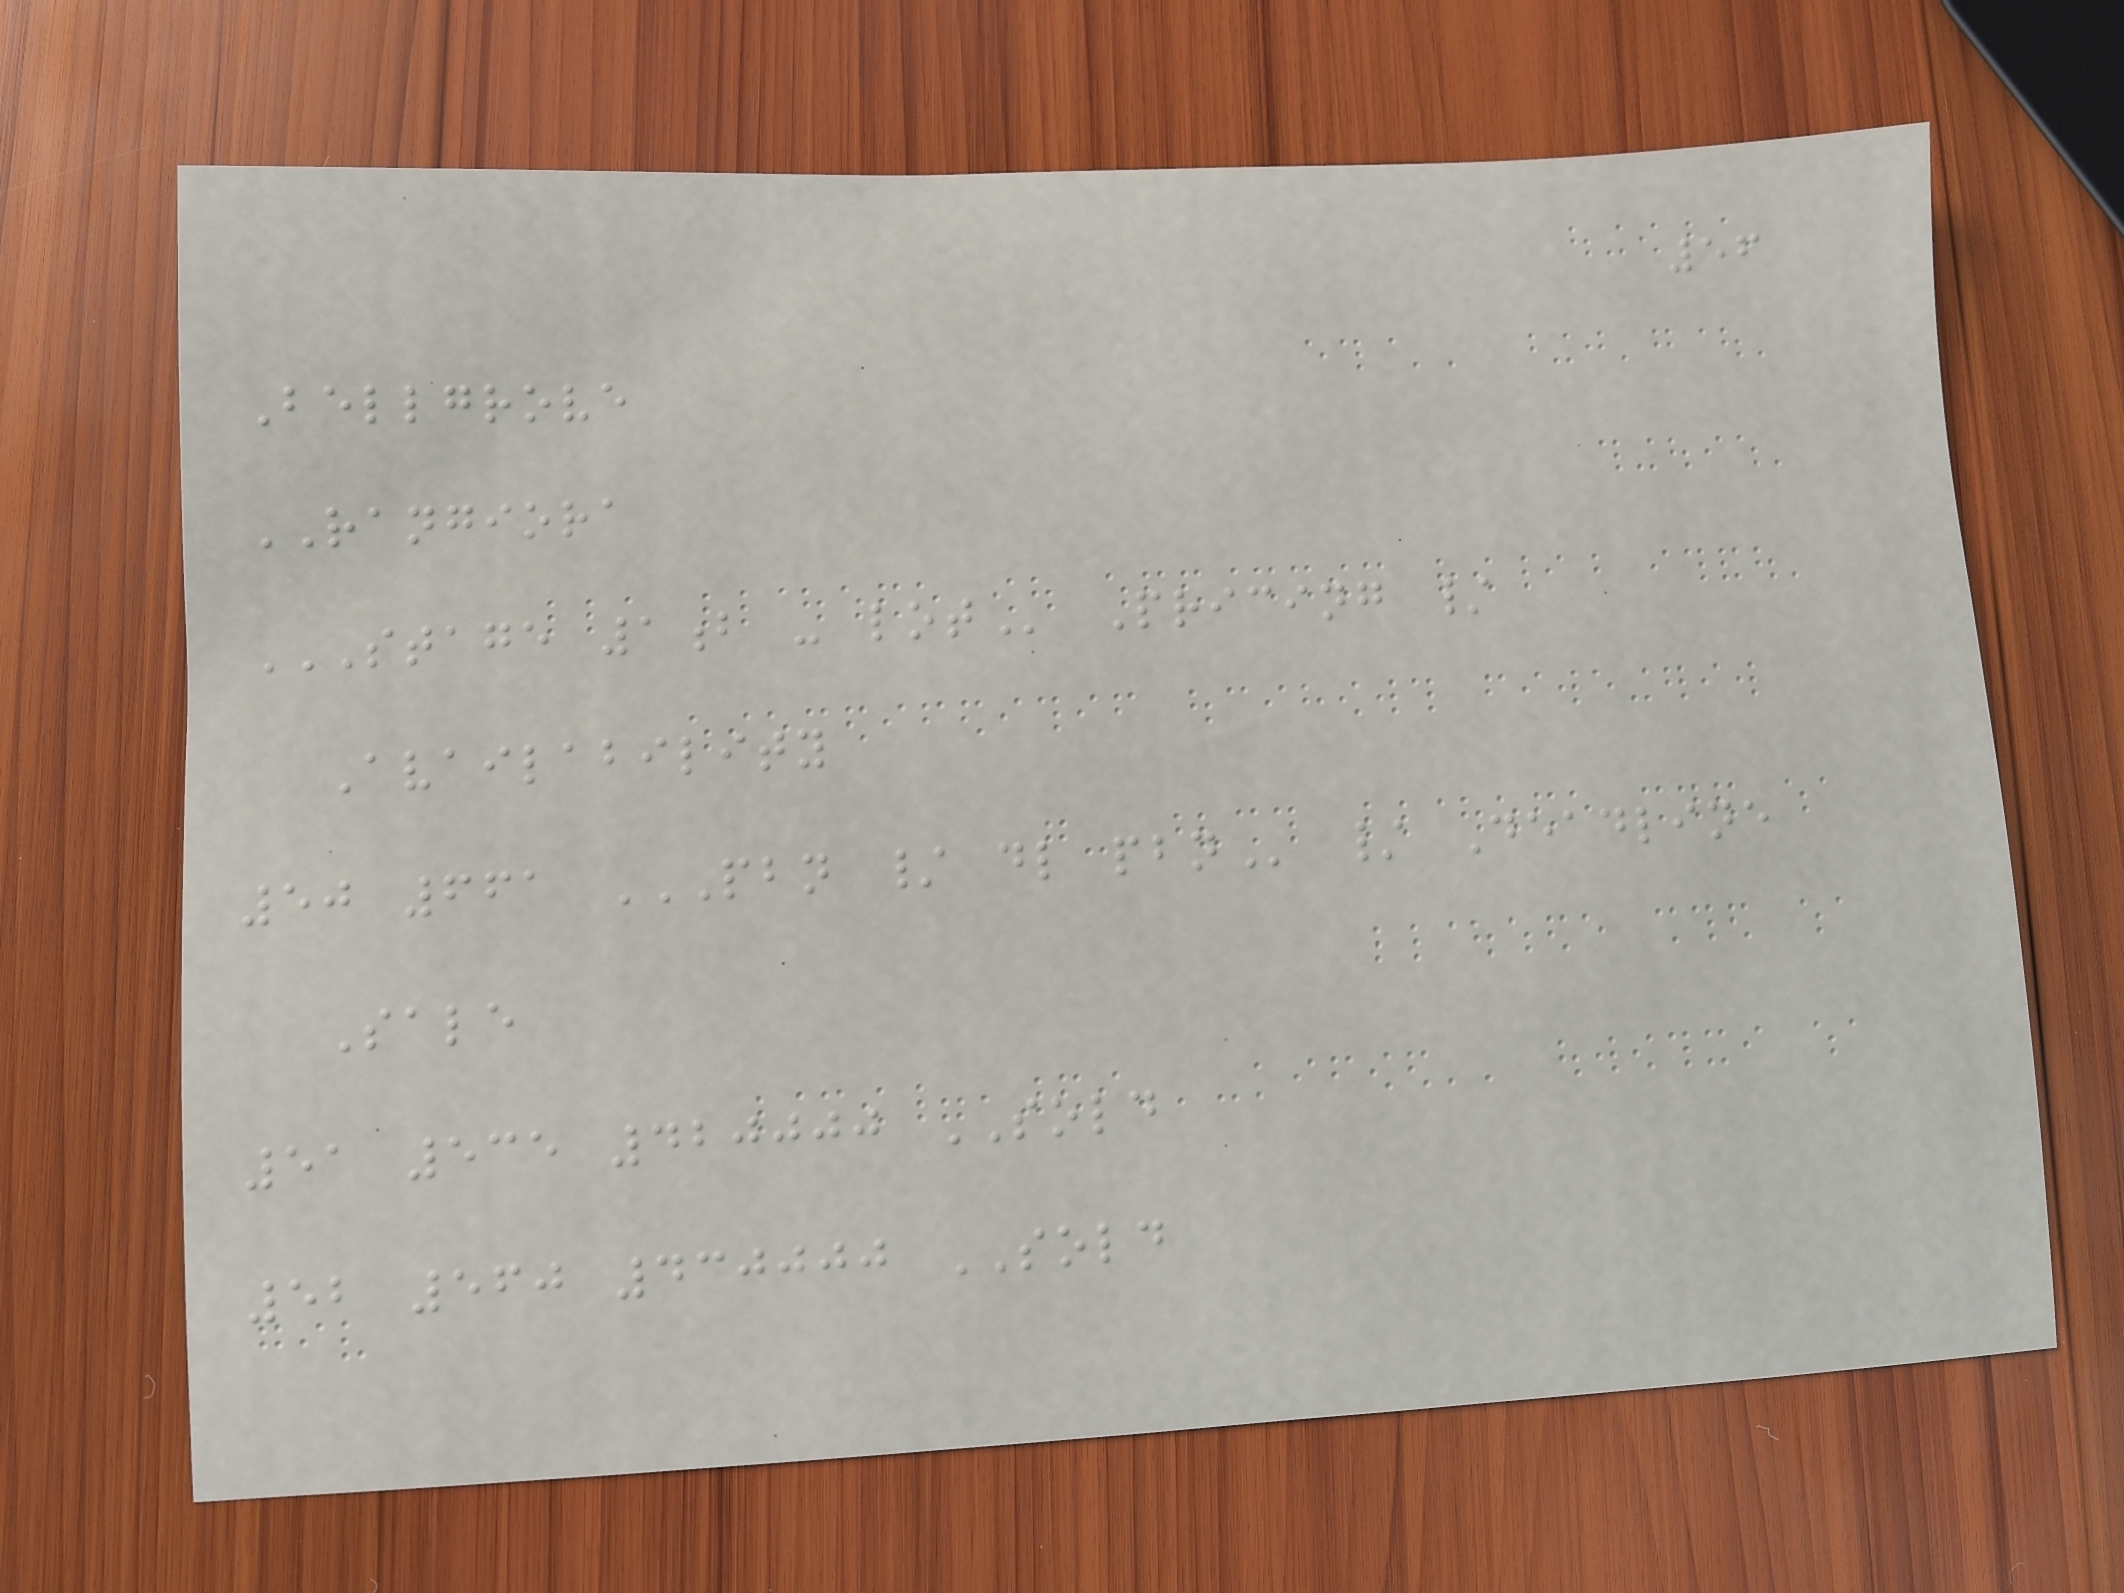56
Bellgrove
RANGIORA
STAGE 1B - LOT Pricing /
Availability
50 661 PBN / DL PBN / Deadline
Sale
51 535 420000 SOLD
52 560 430000 SOLD
